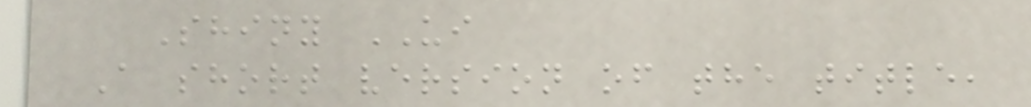Shiny UI
A short version of the title,
